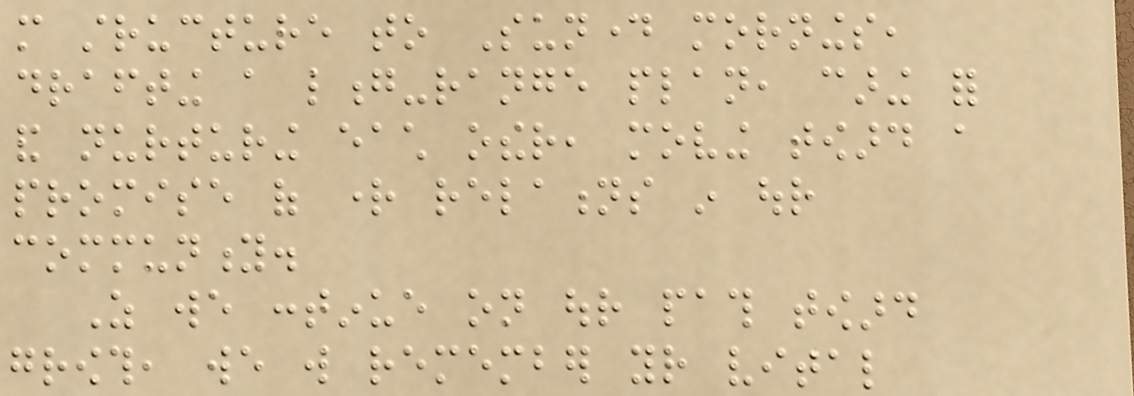more structure to Sunday mornings,
drafting a long-range plan, caring for
and nurturing each other, moving toward a
promise of right relations in our
community.
As we continue on our path toward
growth, we will remember your vital
